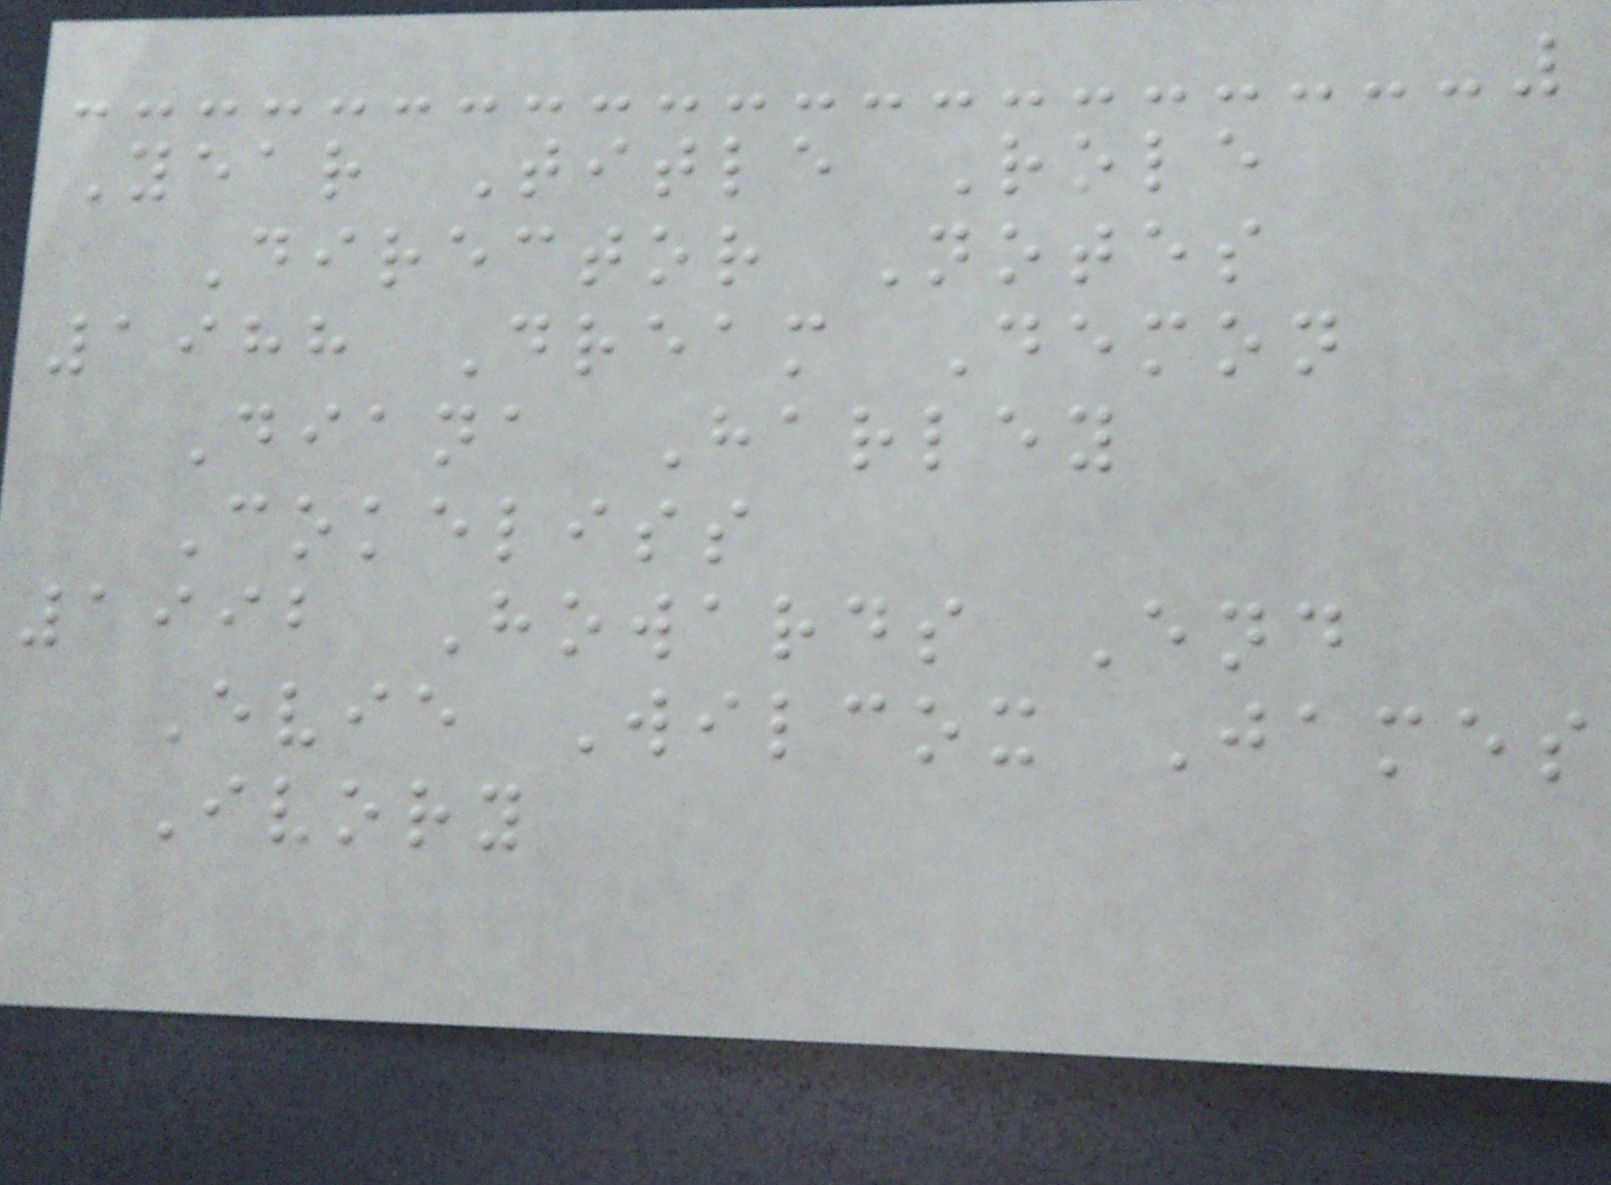Year Title Role
Director Notes
1988 Dream Demon
Diana Harley
Cokeliss
1992 Howards End
Evie Wilcox James
Ivory
